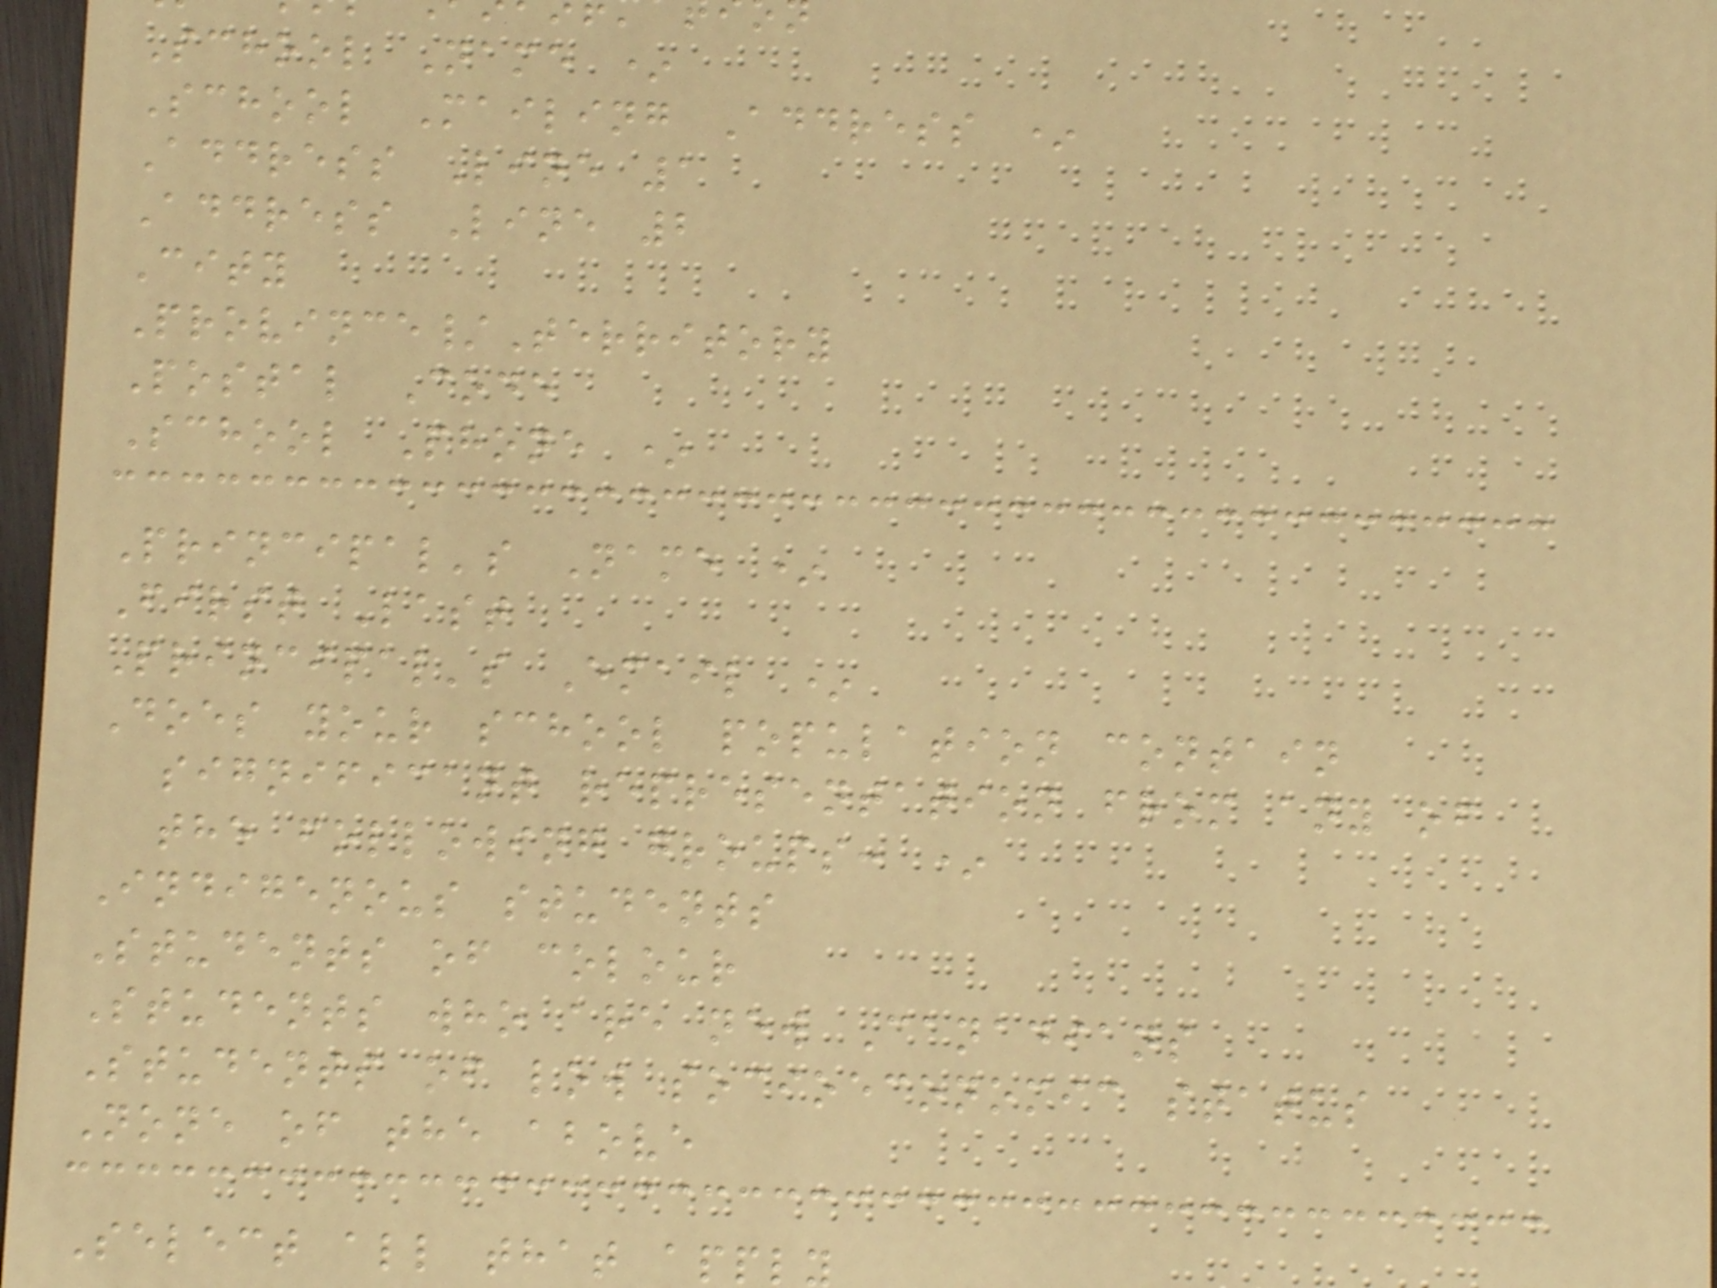School Name *
School Mailing Address *
Address Line 1
Address Line 2
City
Province/Territory
Postal Code
School Phone *
Principal's Name *
First Last
Principal's Email *
Does your school population contain
significant representation from any of
the following groups: *
Indigenous students
Students of colour
Students who are new Canadians
Students of low socioeconomic status
None of the above
Select all that apply
